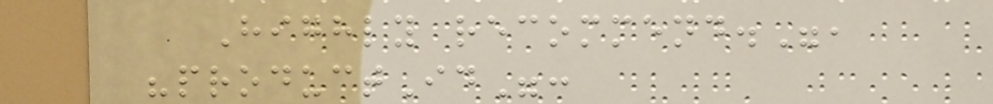Highly recommend.",
"productId":
